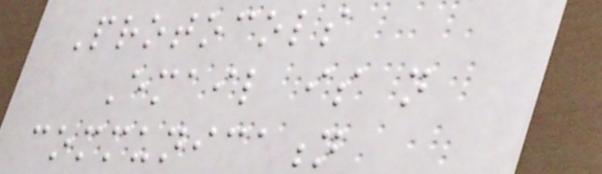Protocols
Email is not
communication
